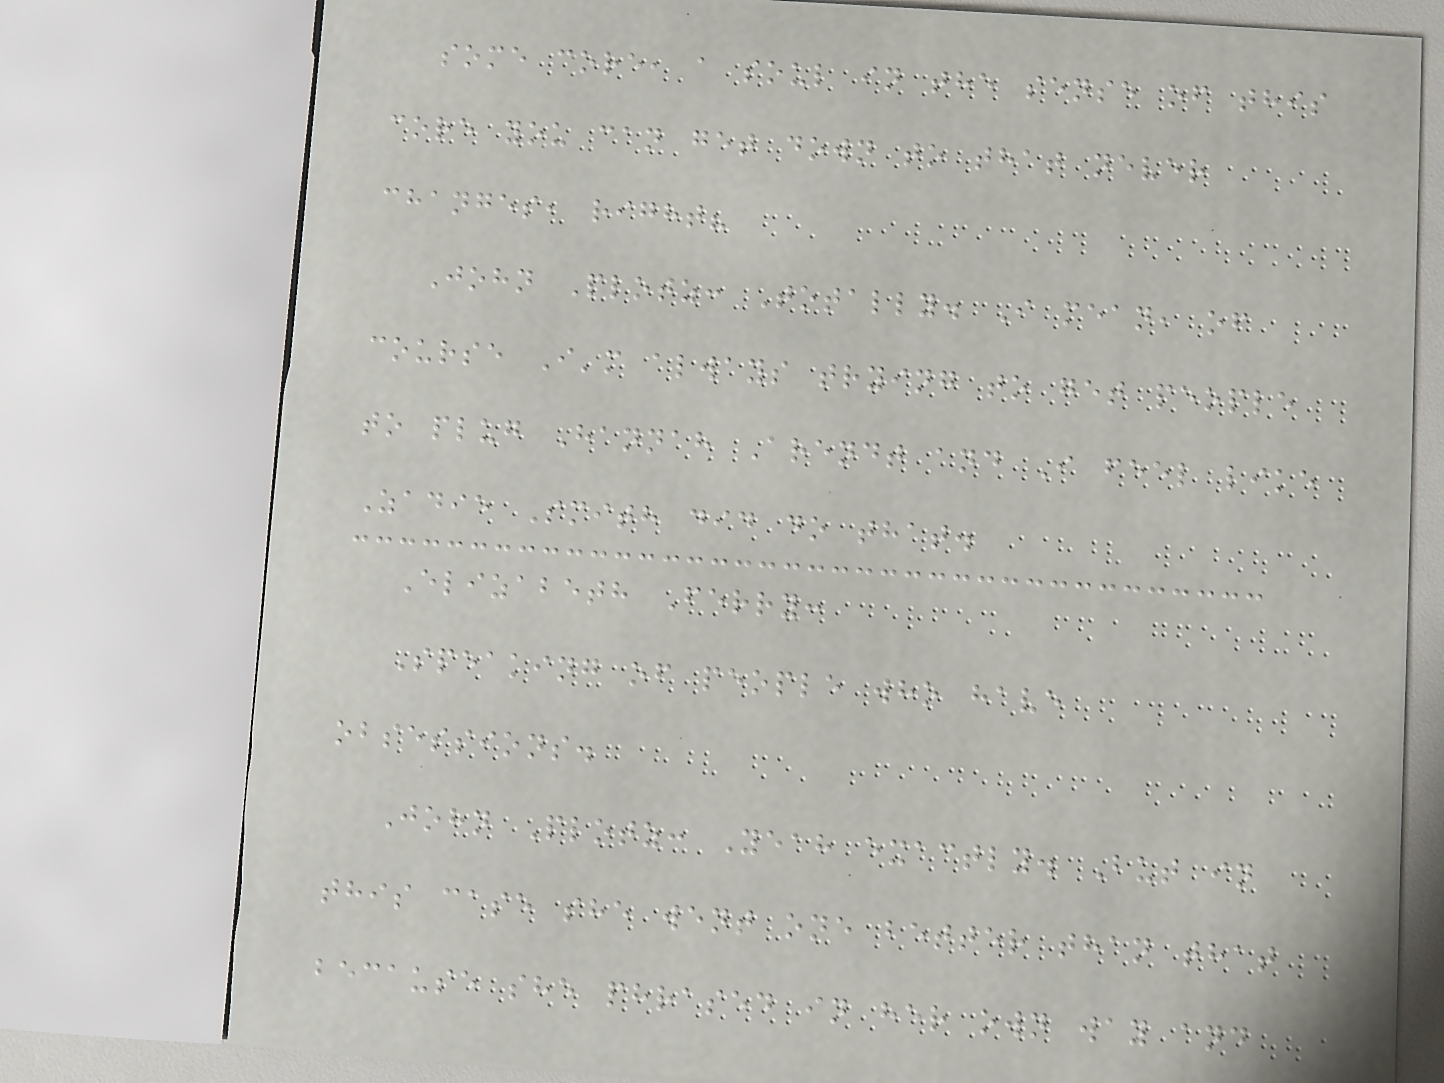some core, a soul in the sense of this
core you can get down to that never
changes, right?
John Plotz: Totally. I mean, of
course I'm always trying to get people
to plug Hannah Arendt and I feel like
Zadie Smith did do that.
Elizabeth Ferry:
Speaking of people who have
obsessions.
John Plotz: Yeah exactly. But in
this case she went one better than that
because she phrased in her own way and
